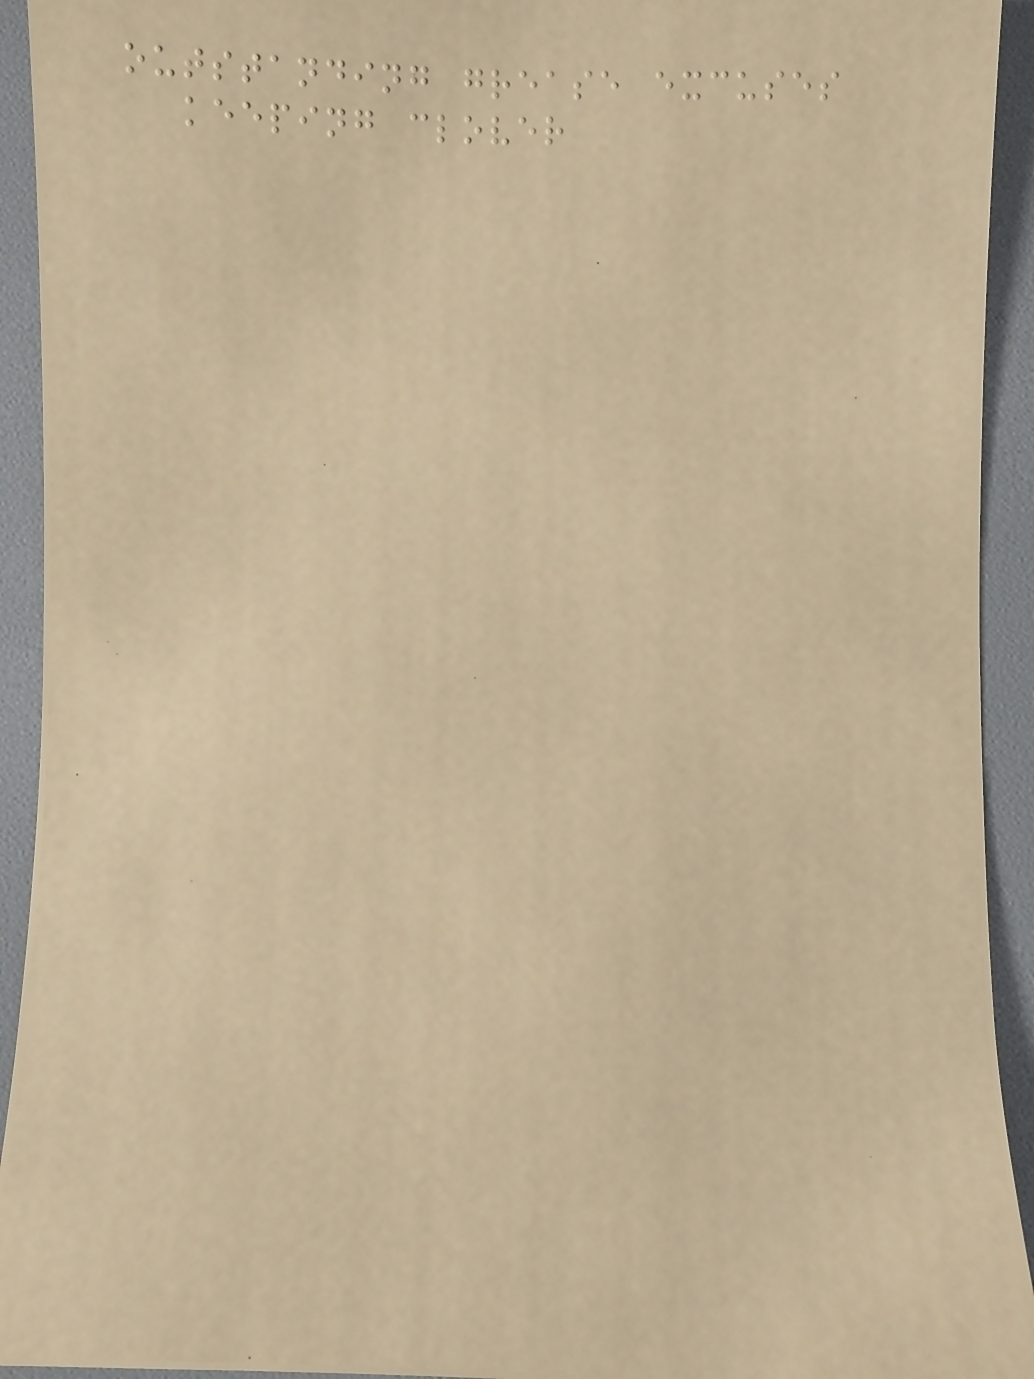outstanding grease excuses
keeping clover
